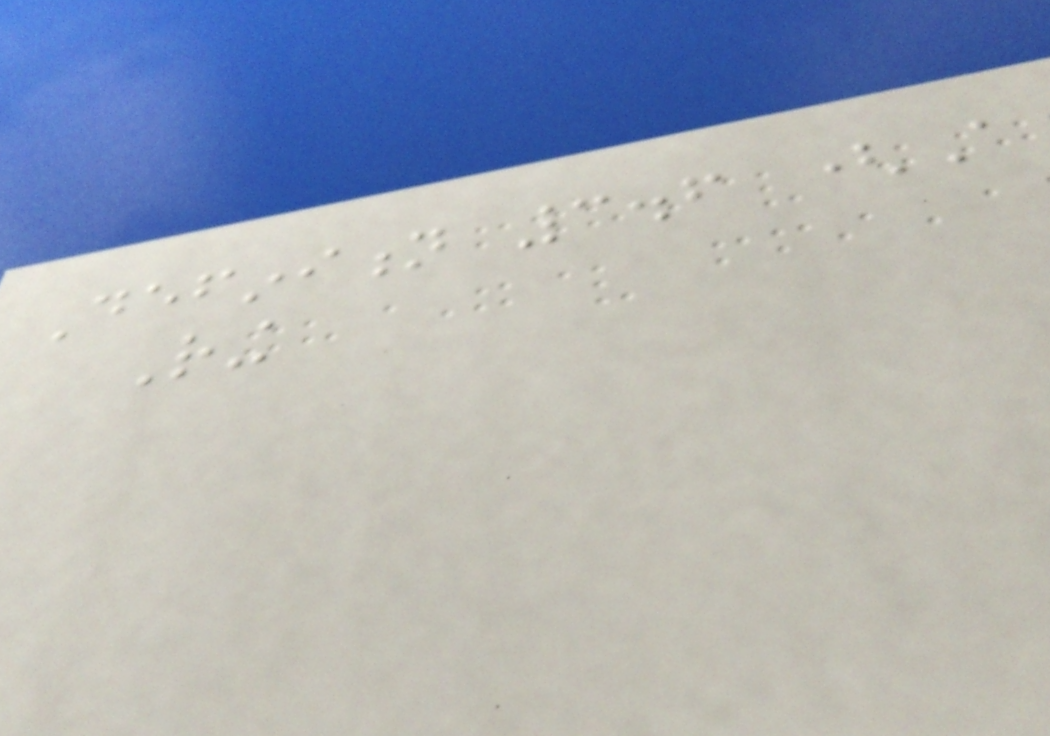Definition 3.6 (A
Ring
